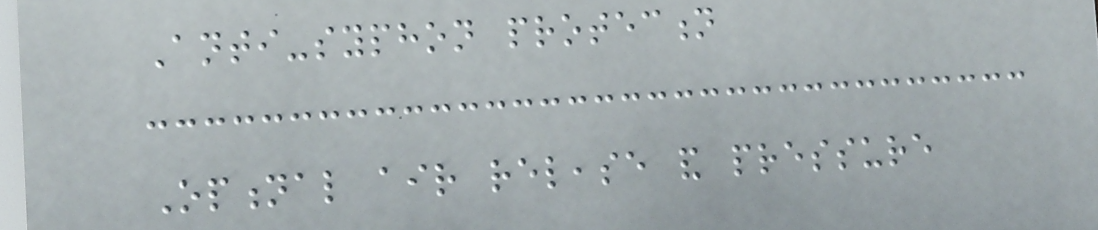Anti-syphon protection
Optional air release and pressure
